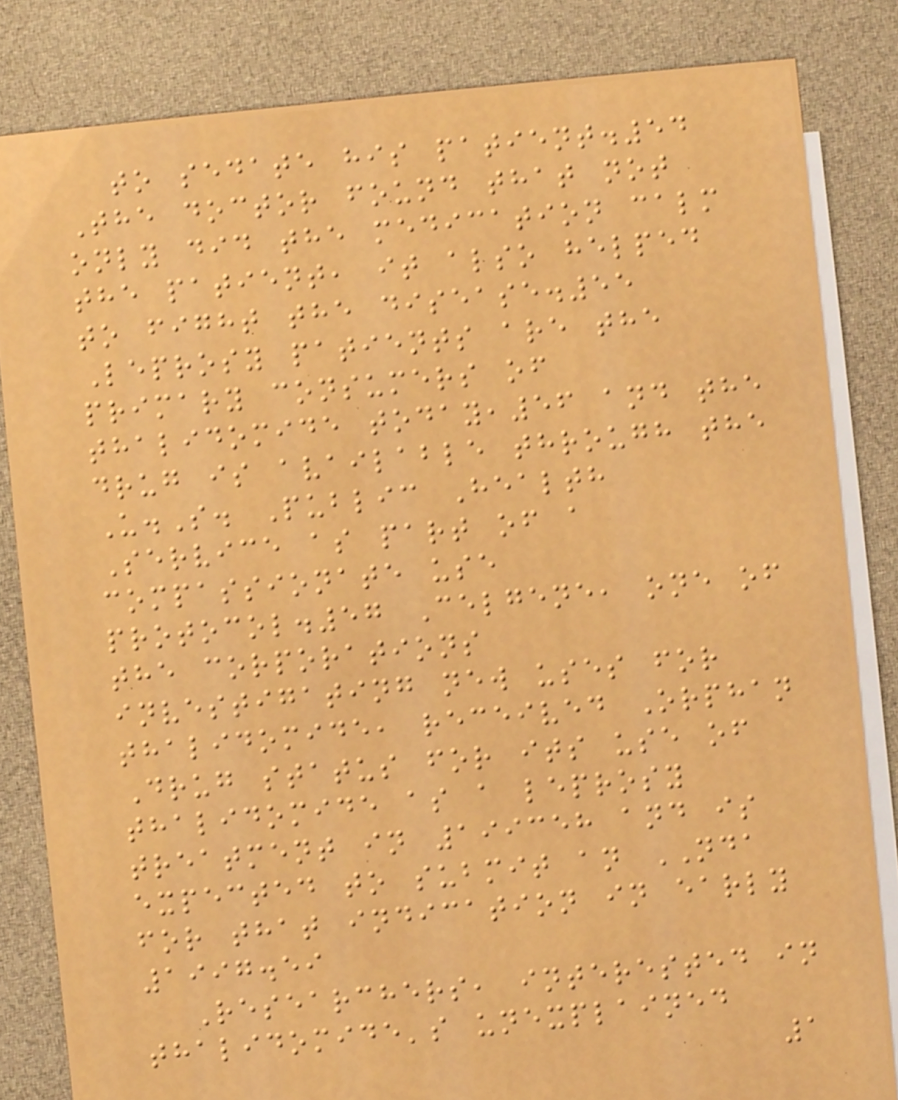to sedate his patient.54
The doctor found that not
only did the medication calm
the patient, it also helped
to fight the disease.55
Leprosy patients are the
primary consumers of
thalidomide today,56 and the
drug is available through the
U.S. Public Health
Service as part of a
compassionate use
protocol.57 Celgene, one of
the corporations
investigating new uses for
thalidomide, received Orphan
Drug status for its use of
thalidomide as a leprosy
treatment in 199358 and is
expected to submit an NDA
for that indication in early
1997.59
Researchers, interested in
thalidomide's unexplained
1
